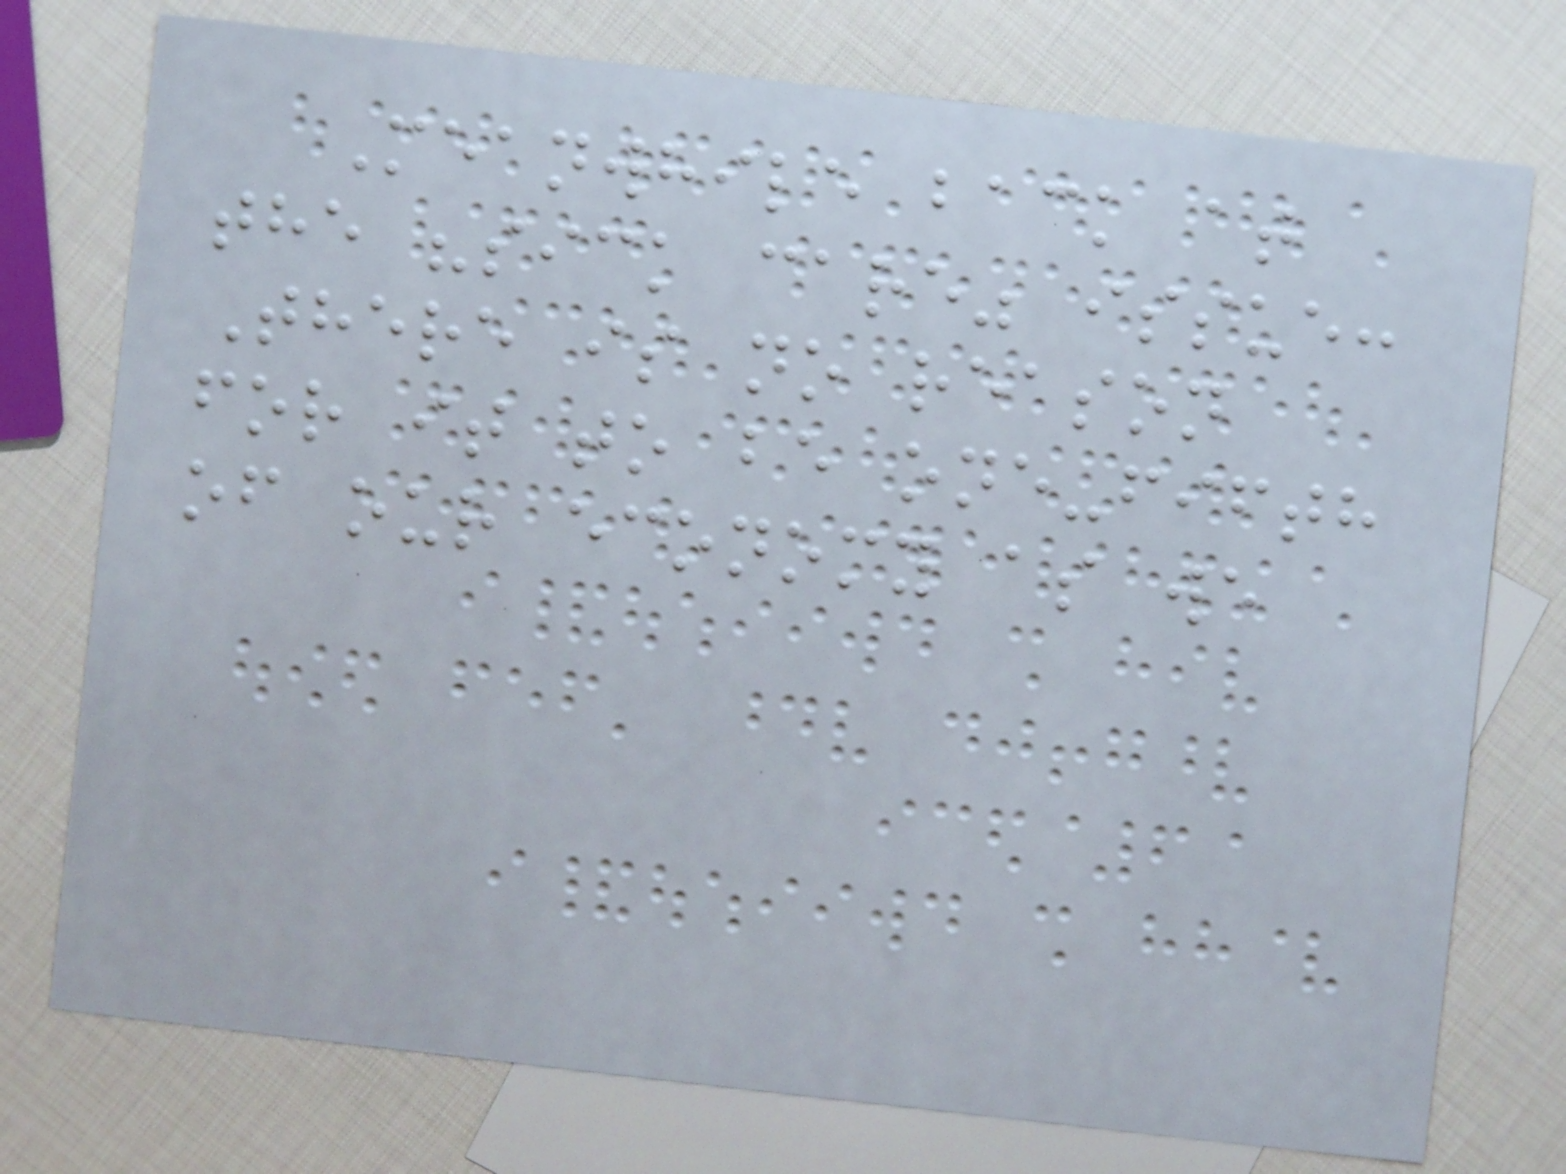Meanwhile back at
the "sick care" issue:
There is no reason
for it to be one-fifth
of our economy as we
